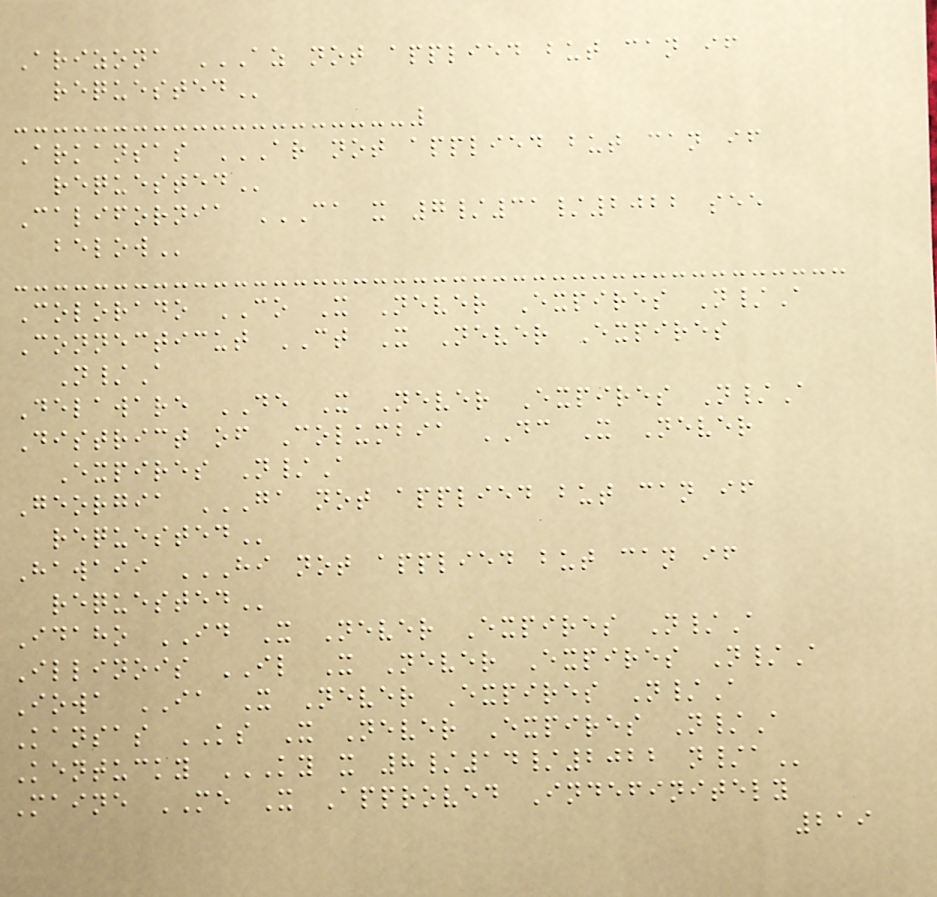Arizona AZ NOT APPLIED BUT CAN IF
REQUESTED
Arkansas AR NOT APPLIED BUT CAN IF
REQUESTED
California CA X 7/31/2022 SEE
BELOW
Colorado CO X Never Expires N/A
Connecticut CT X Never Expires
N/A
Delaware DE X Never Expires N/A
District of Columbia DC X Never
Expires N/A
Georgia GA NOT APPLIED BUT CAN IF
REQUESTED
Hawaii HI NOT APPLIED BUT CAN IF
REQUESTED
Idaho ID X Never Expires N/A
Illinois IL X Never Expires N/A
Iowa IA X Never Expires N/A
Kansas KS X Never Expires N/A
Kentucky KY X 8/14/2022 N/A
Maine ME X Approved Indefinitely
219
